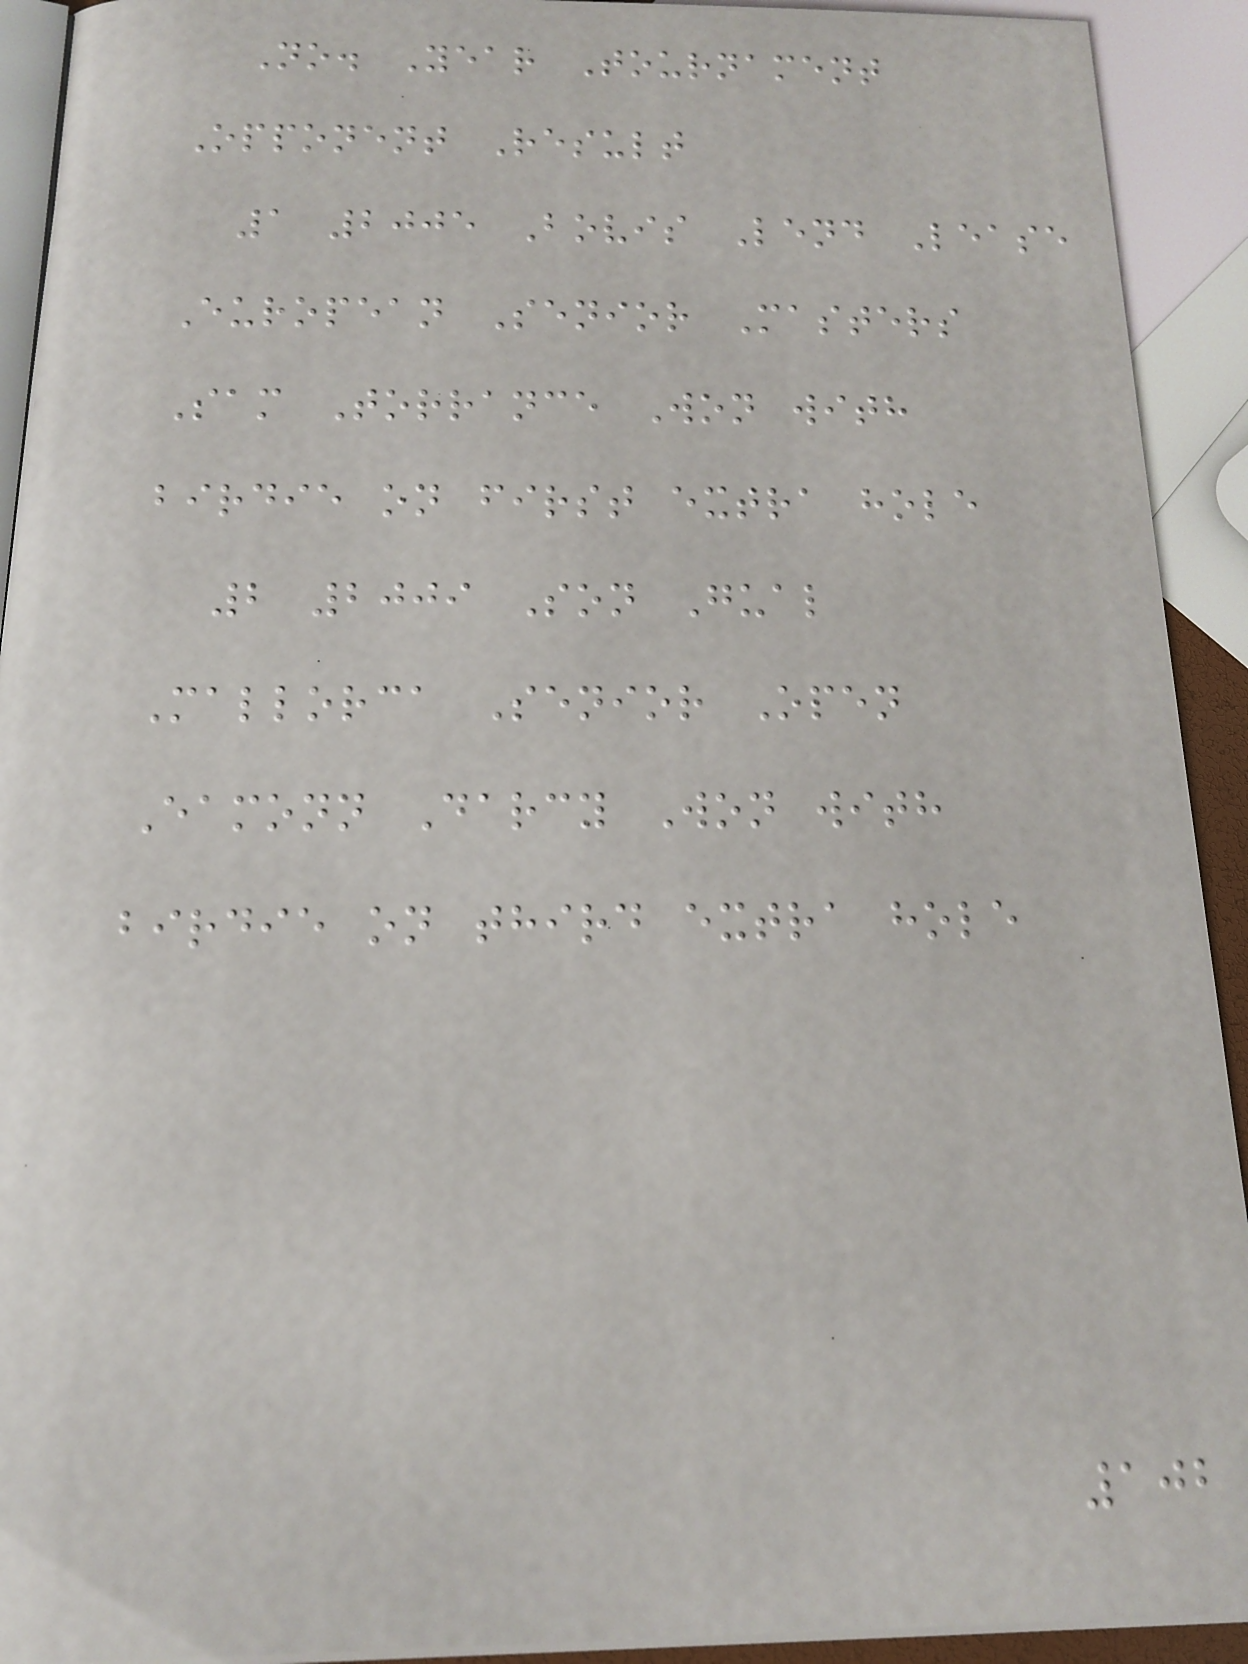No. Year Tournament
Opponent Result
1 2005 Bovis Lend Lease
European Senior Masters
Sam Torrance Won with
birdie on first extra hole
2 2009 Son Gual
Mallorca Senior Open
Eamonn Darcy Won with
birdie on third extra hole
102
